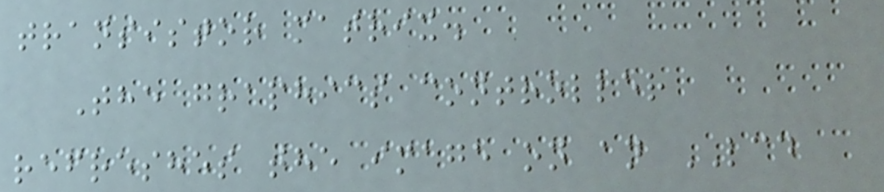transistor matrix.
The graphics controller
refreshes the image on an LCD
